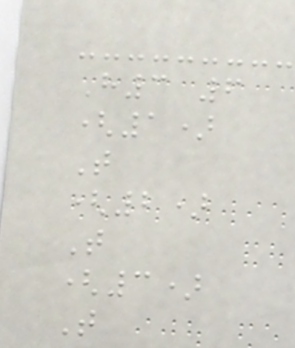H3 6
(1)
T
(2)
T
(3)
T
